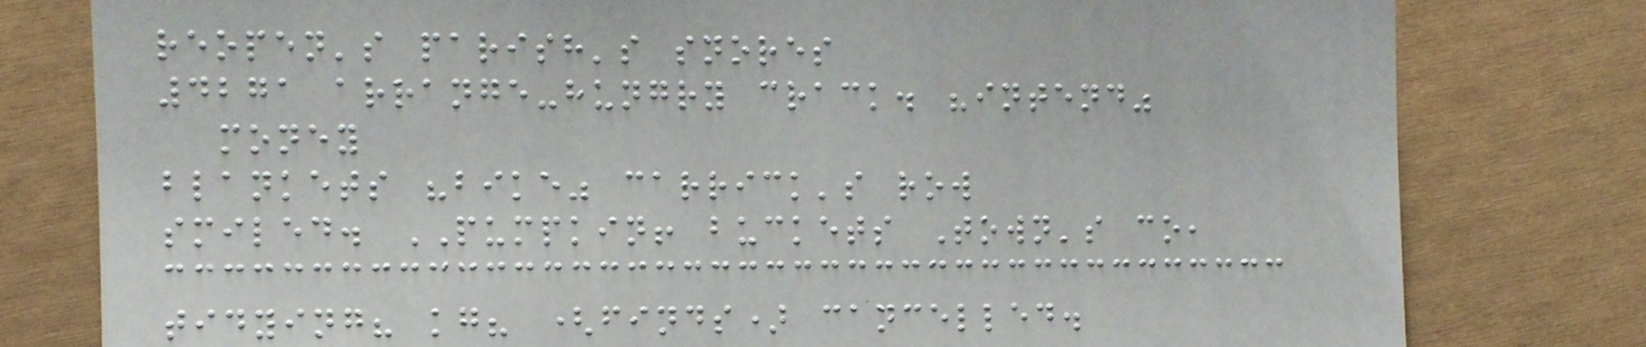reopen's parish's snores
4271 arrange-hungry crack. "intend"
money
blankets "bike" carrick's row
smiled. PUMPKIN! buckets Town's co,
tidying? kg? (finds) cancelled.
